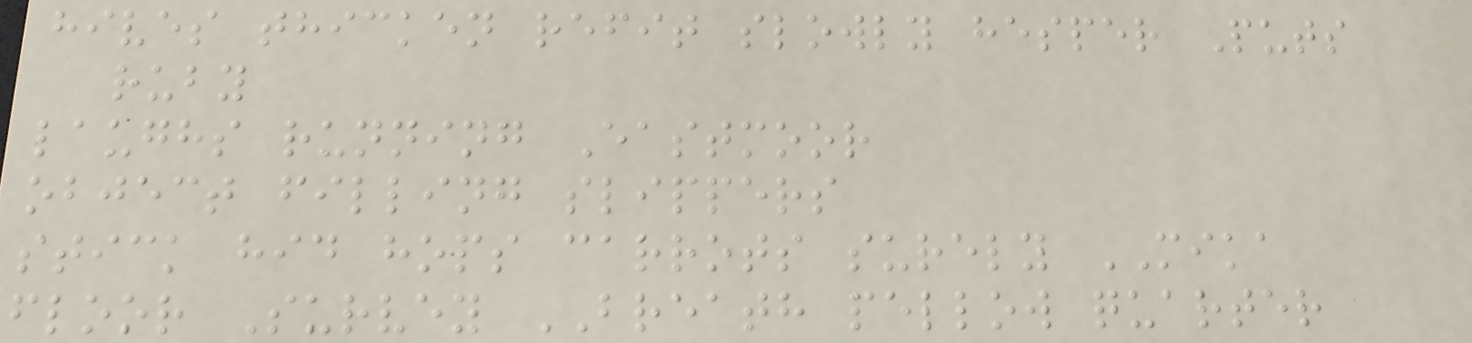hives thicken refit slowly hesper Puts
ruby
laughs running Eastmoor
object filling slippers
stick hid hops carrots surely MIKA
floor Survey BREATH pellow quarter
